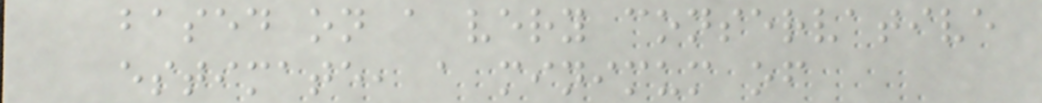based on a very conservative
estimate, a minimum of
